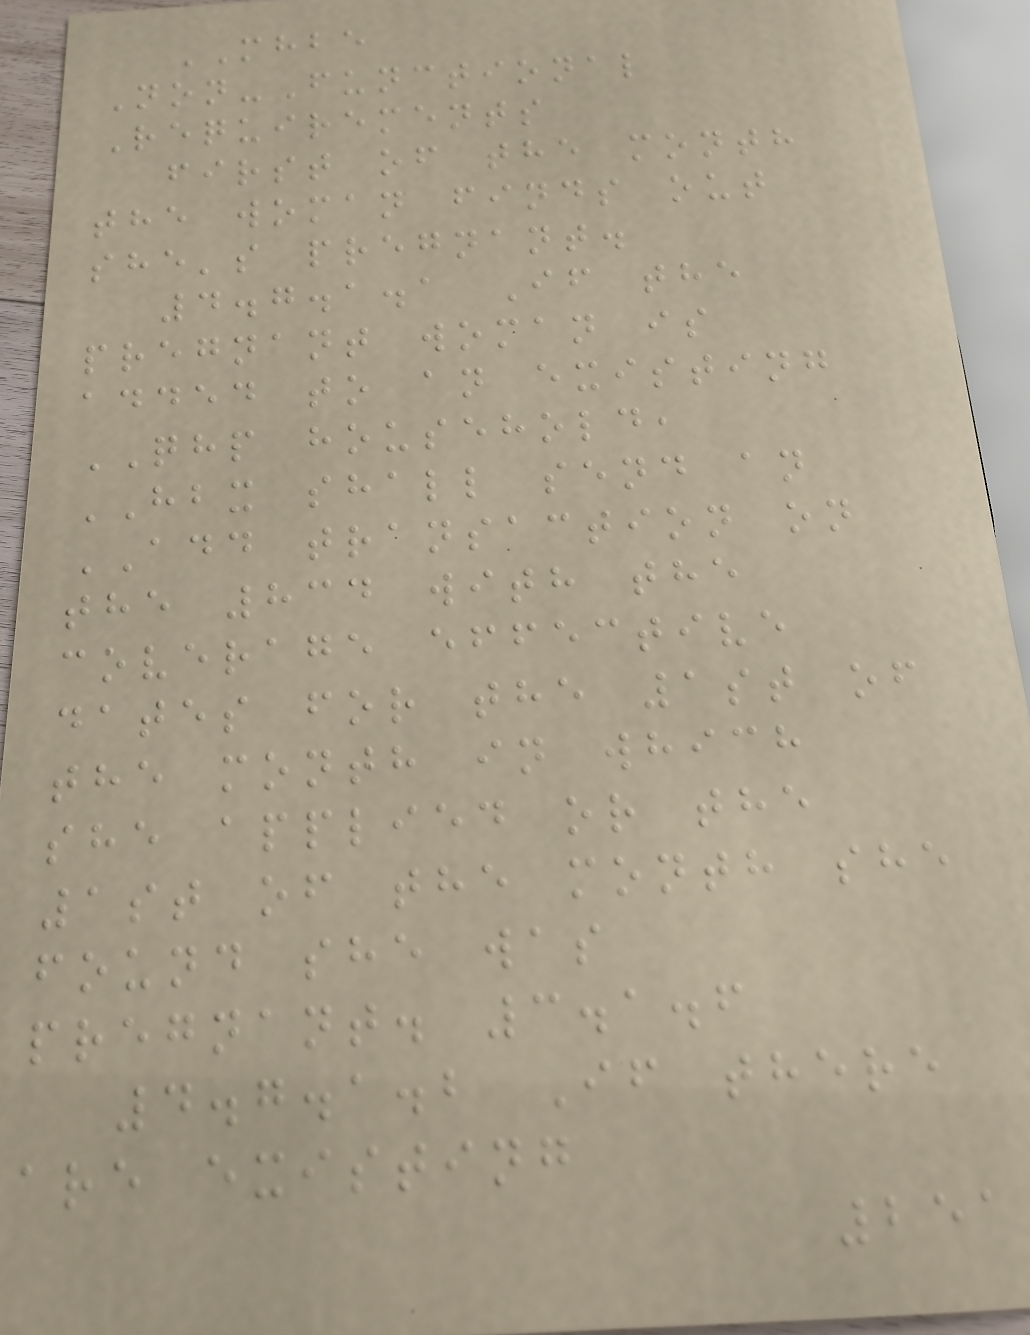MHBE
Non-Functional
Requirements
first of the month
the woman finds out
she's pregnant.
4.7.1.1 If the
pregnant woman is
added to an existing
QHP household,
HBX shall send an
ADD transaction on
the 834 with the
coverage effective
dates for the 1st of
the month in which
she applied or the
1st of the month she
found she was
pregnant. 3.1.6
4.7.1.2 If there
are existing
251
